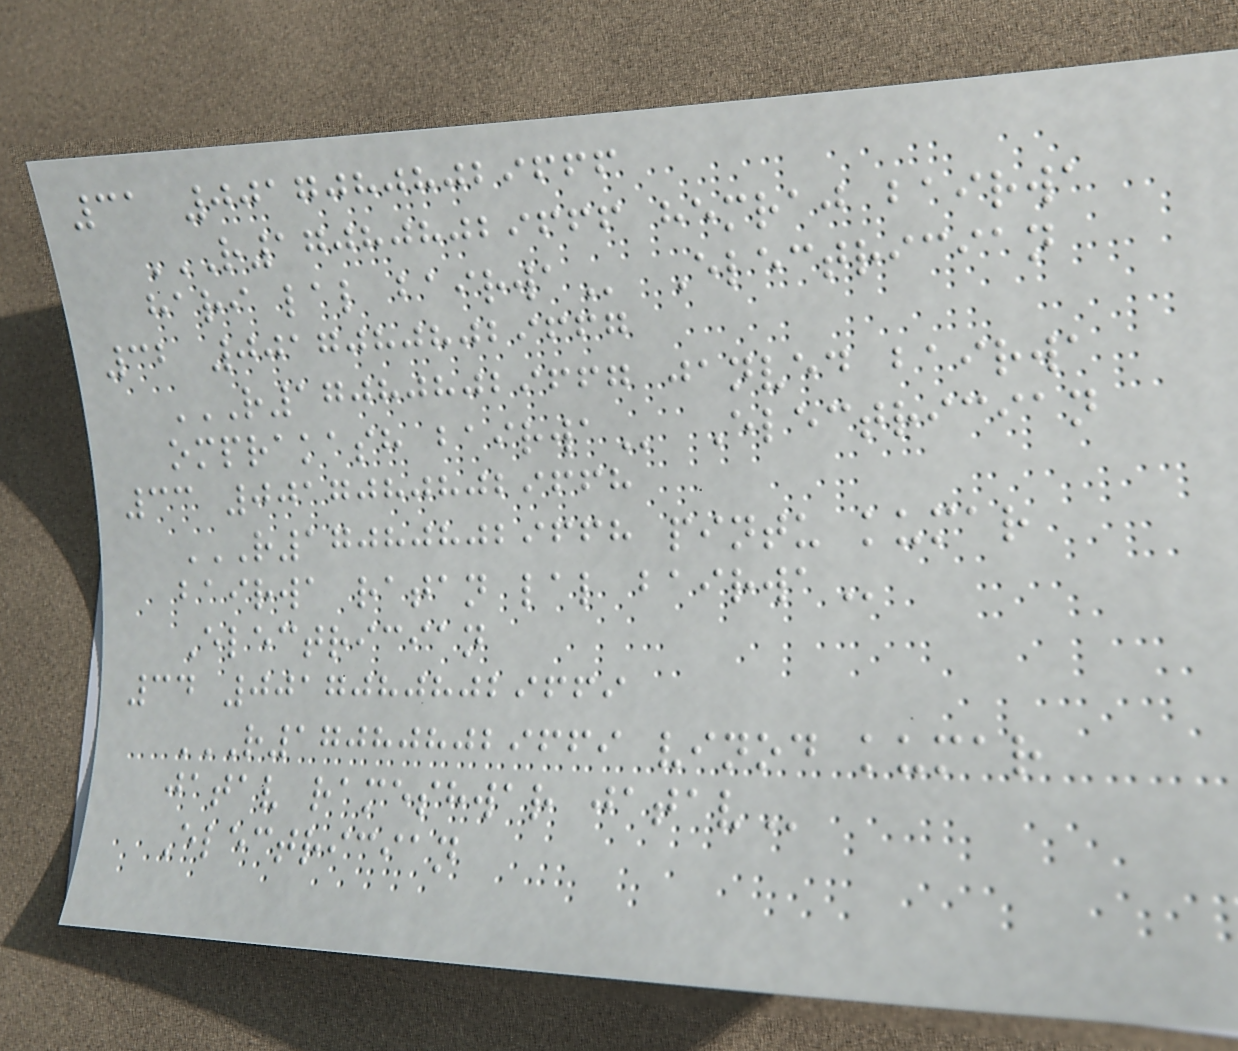31 00170808029666
R170808029666 HEMRAJ BAIRWA
HARI LAL BAIRWA Electrician
32 00170808029667
R170808029667 JANVED BAIRWA
OMPRAKASH BAIRWA Electrician
33 00170808029668
R170808029668 PINTU KUMAR
BAIRWA RATAN LAL BAIRWA
Electrician
34 00170808029669
R170808029669 VINOD KUMAR
JATAV RAMESHWAR JATAV
Electrician
